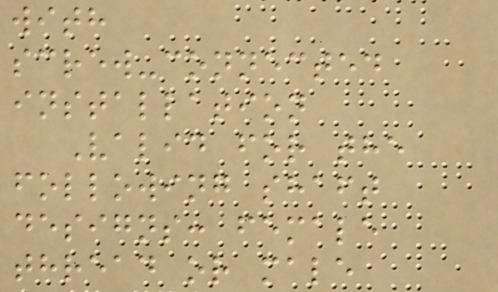with
screw-connected
installation
Valid for the
following shaft
designs: female
thread or male
